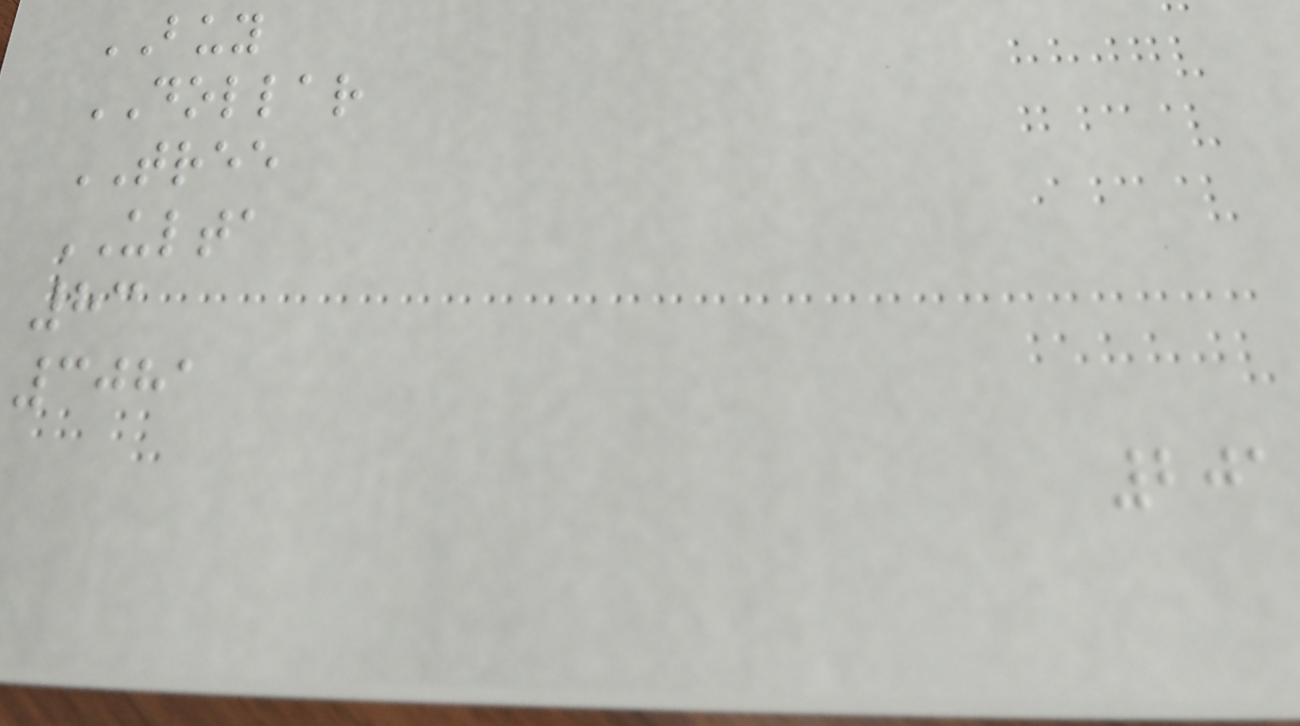BUY
DOLLAR
TREE
ULTA
83
3081
201
